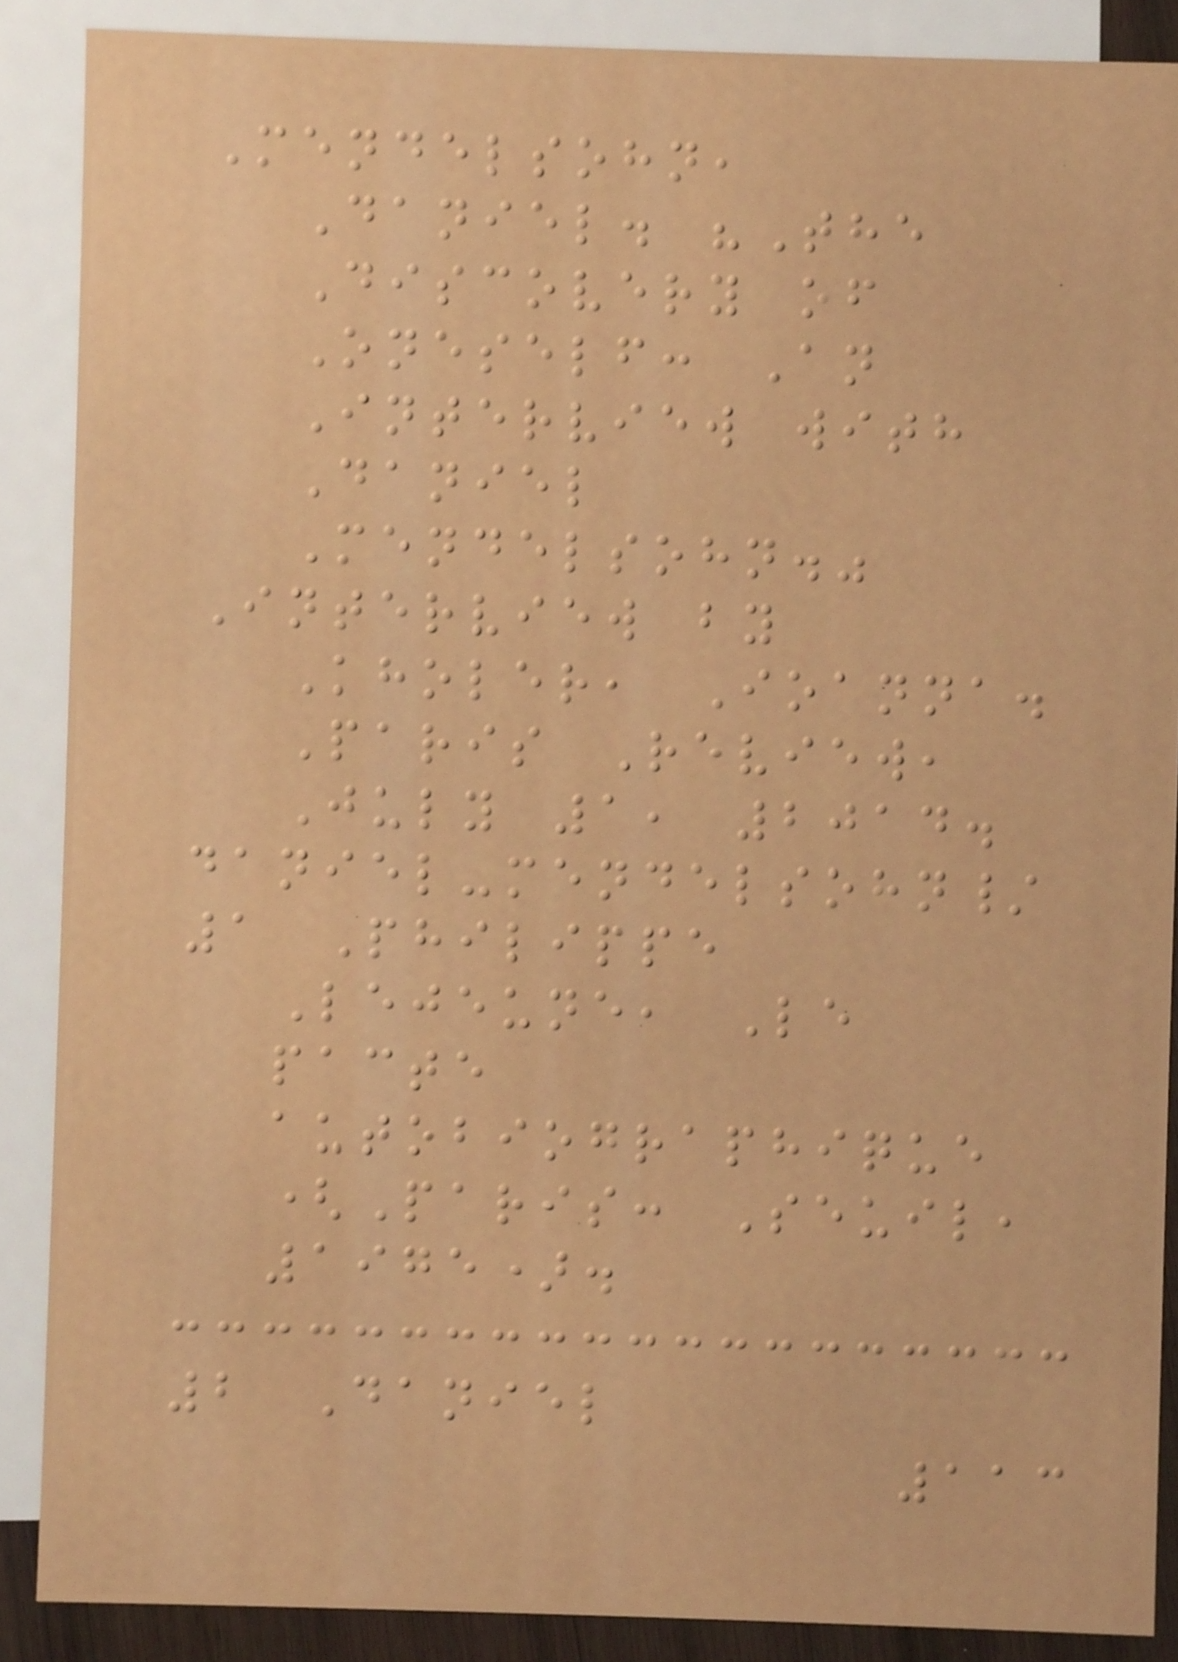Mendelsohn,
Daniel. "The
Discovery of
Oneself: An
Interview with
Daniel
Mendelsohn."
Interview by
Kholer, Ioanna.
Paris Review,
July 1, 2014.
daniel-mendelsohn/
1 Philippe
Lejeune, Le
pacte
autobiographique
(Paris: Seuil,
1975).
2 Daniel
113
